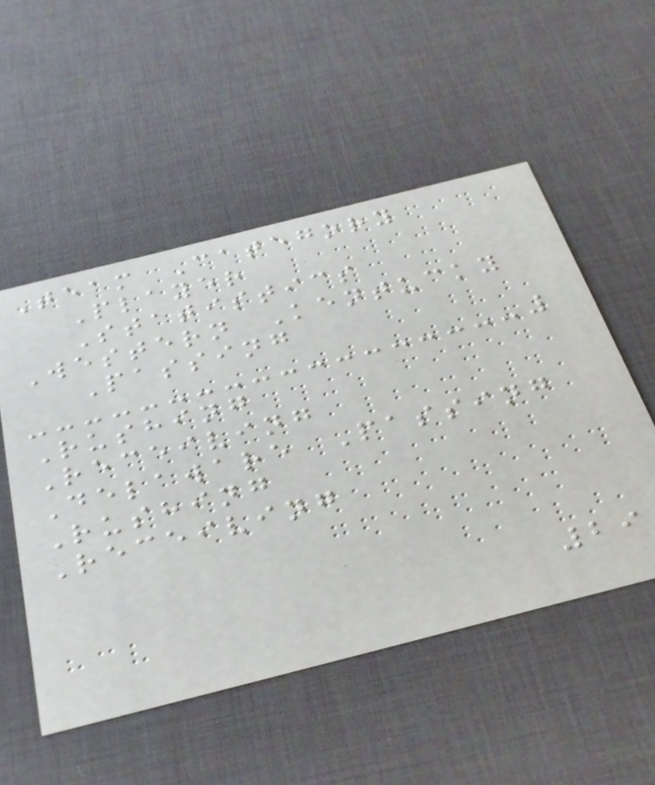Team Category
Player
Statistics
Western Kentucky
Passing
Rushing
Receiving
Delaware Passing
Rushing
Receiving
29
